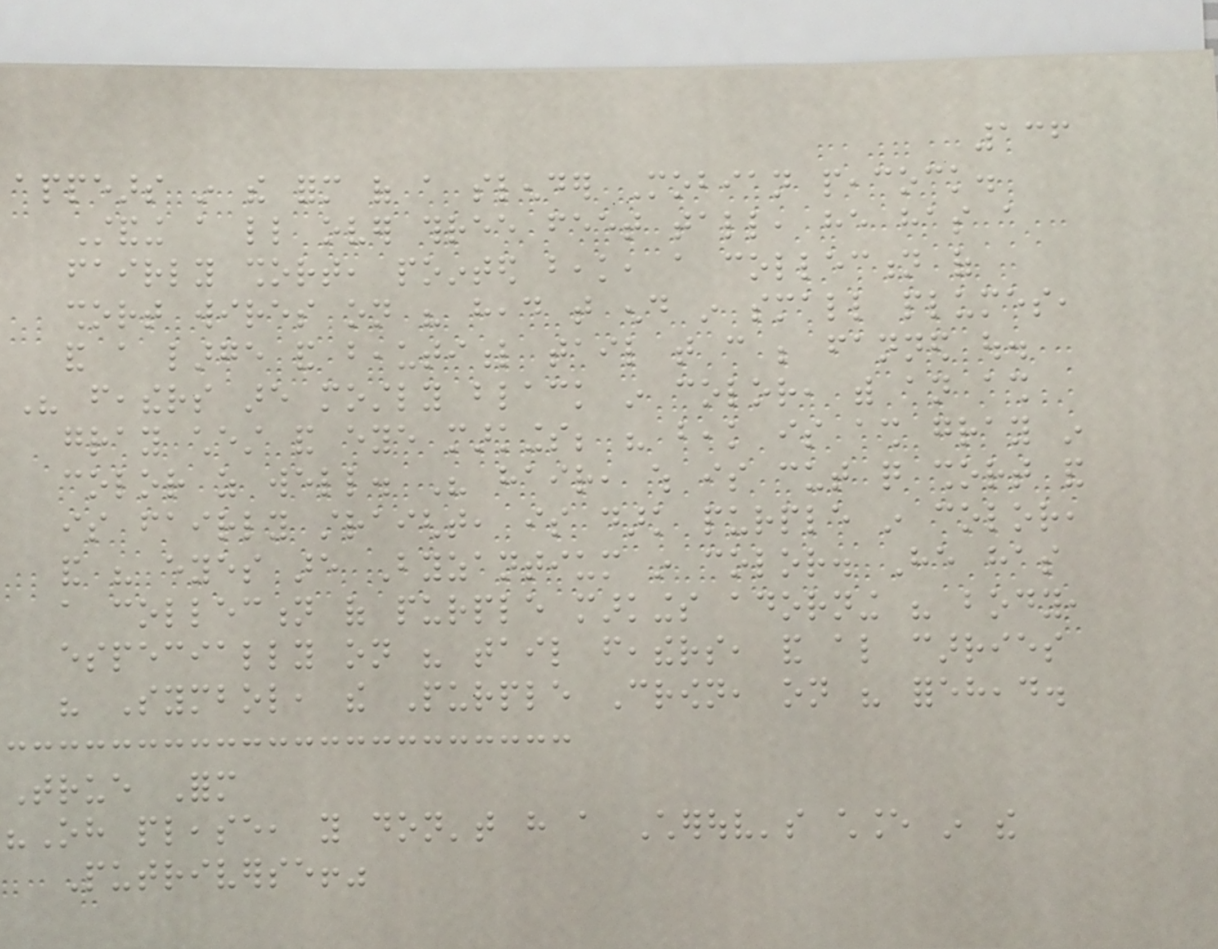136
appears in the form of a slender Mobian peacock.
Standing a little over three feet tall, he has a
fairly short, pointed beak, a collection of
short wires on his head that end in small plumes,
and a large and beautiful tail that can be fanned out.
His feathers are mostly black in color, with an ash
gray chest and eye markings; his beak is ash gray in
color as well. His hair, which is cut quite short and
is fairly straight, is dark purple in color,
and his eyes are Byzantium in color. He has
a collection of purple markings adorning his body,
especially on his tail feathers, and also carries
his Symbol, the Purple Crown, on his forehead.
True Form
"Oh please, you don't have a Cherouv's chance in the
Putriverse!"
